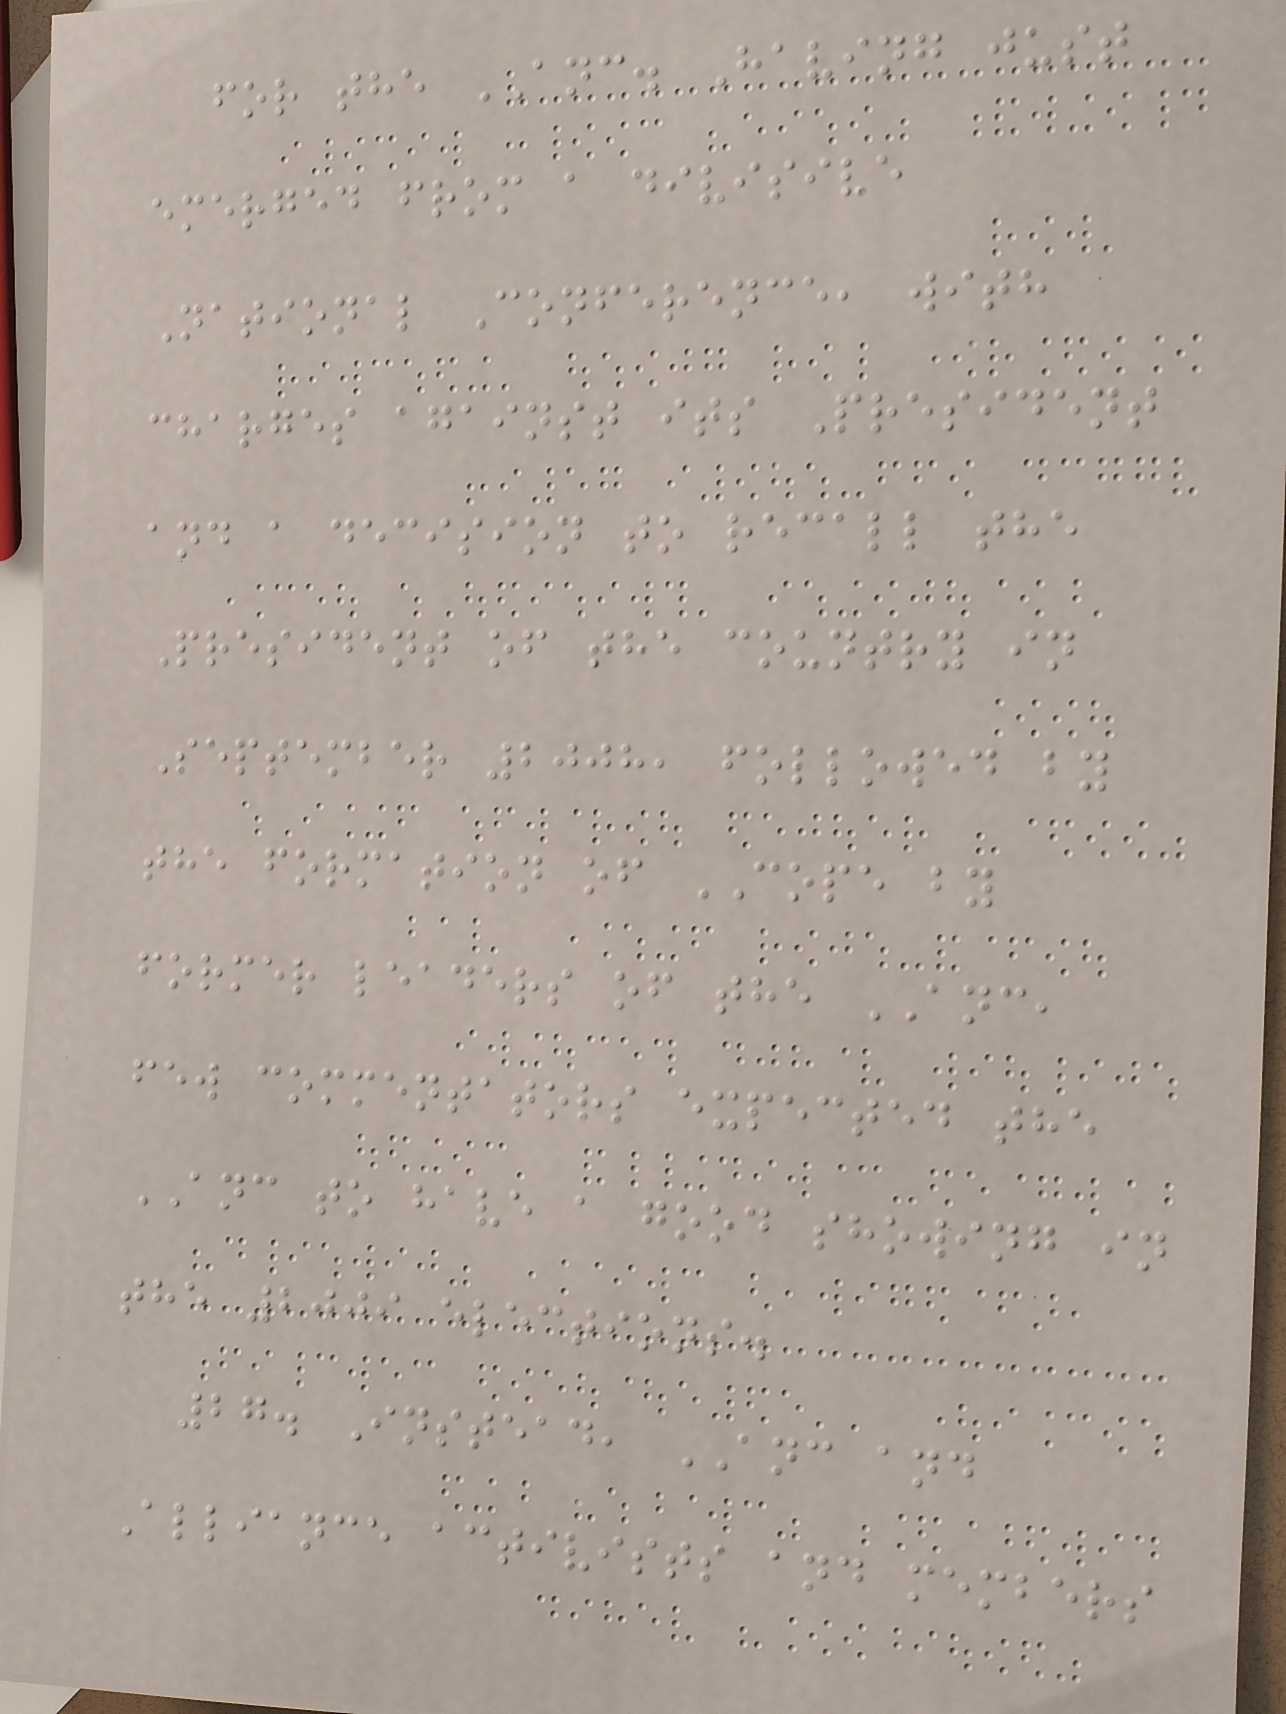for the ANC. Having just
emerged from a divisive
National Conference, with
charges against its President
and a decision to recall the
President of the country in
September 2008, followed by
the formation of COPE by
former leaders of the ANC,
few commentators expected the
ANC to have a good showing in
the 2009 elections.
27. Instead, ANC and
Alliance activists and members
